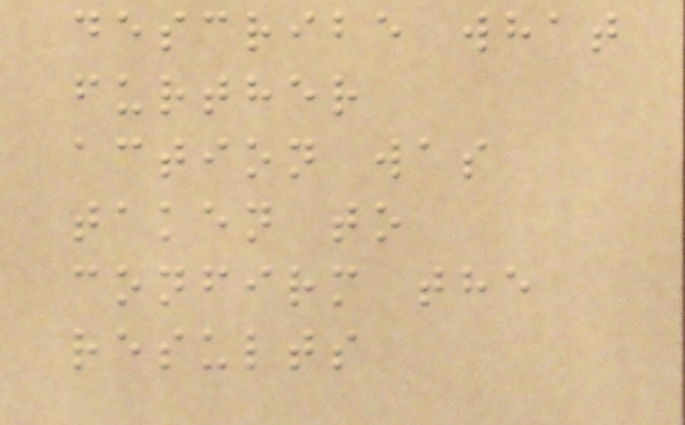describe what
further
action was
taken to
confirm the
results
